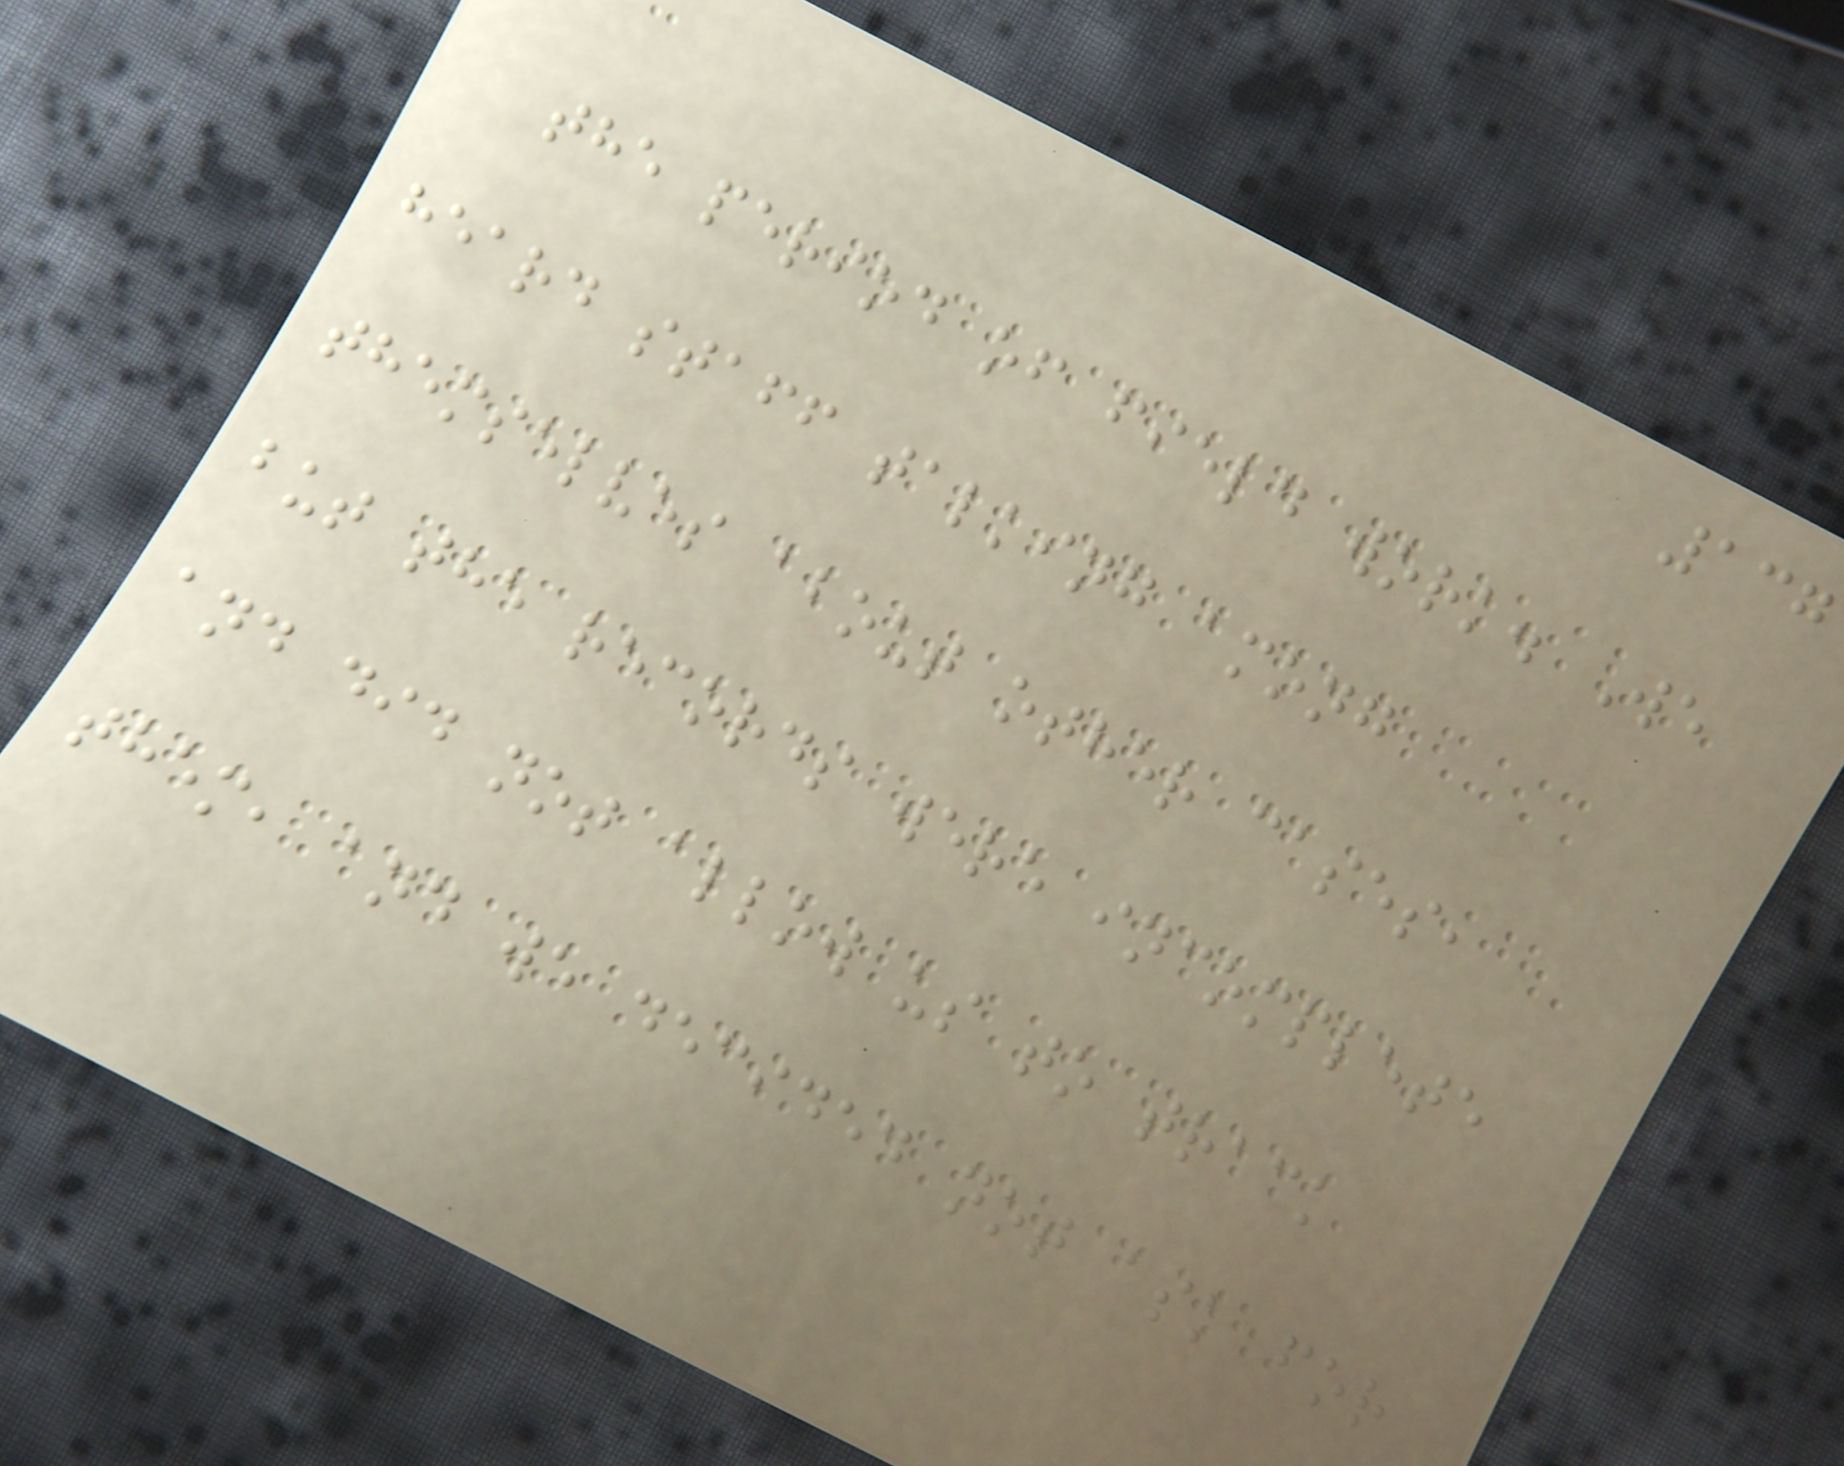137
the period of field work. We
heard staff talking among
themselves about other cases,
but the records were incomplete
and did not allow us to track
them, and we decided not ask for
